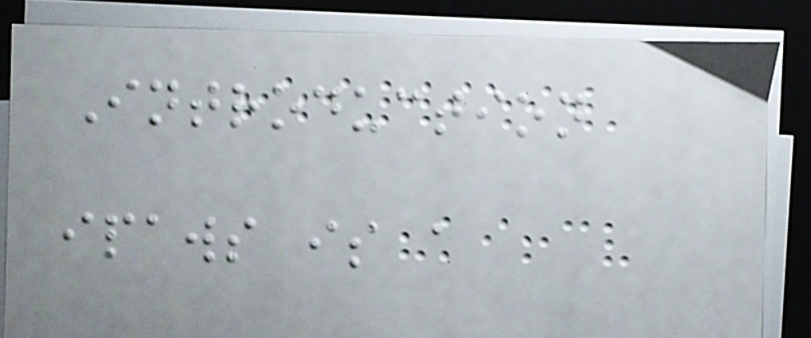Introduction
ipaws is a
